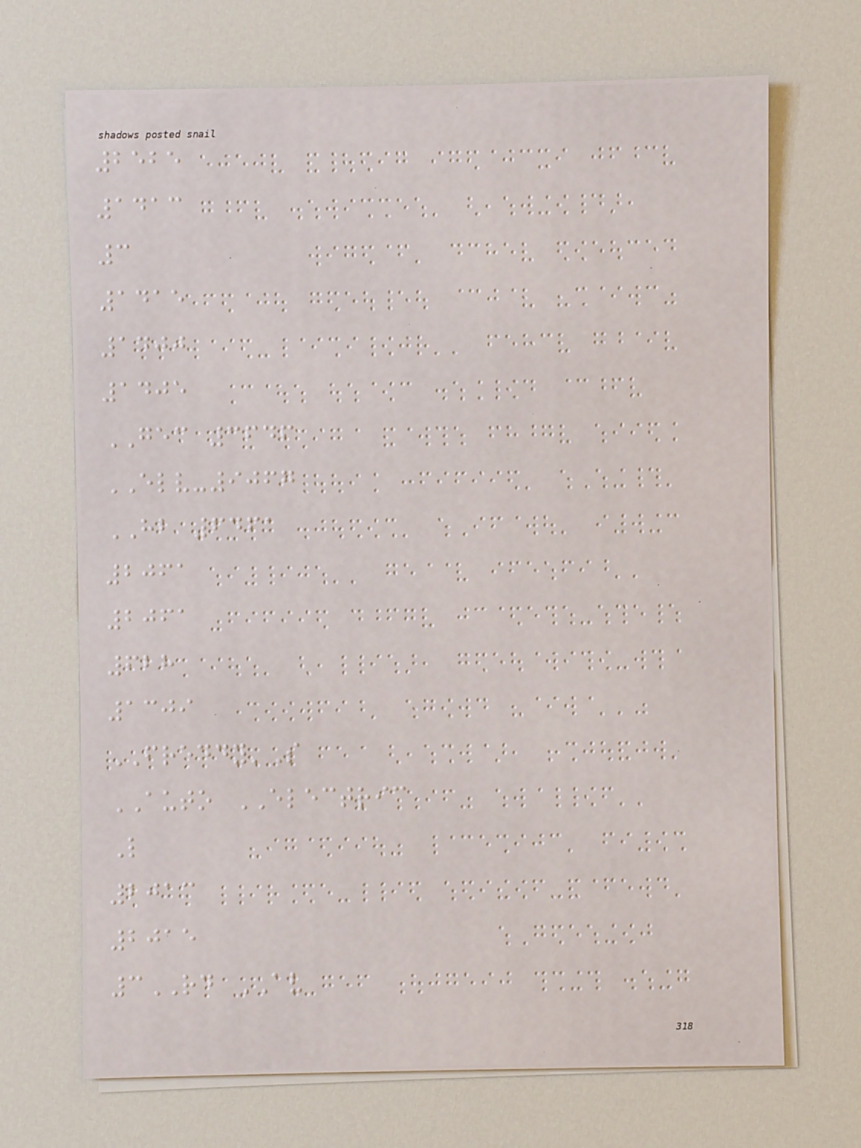2525
1413
3
1415
1400
1405
GEC 3646
ELV-9067
HB 6461
2061
2061
628
1309
FREDDY'S
AUTO ELECTRIC
L
2013
2015
3RD AV
